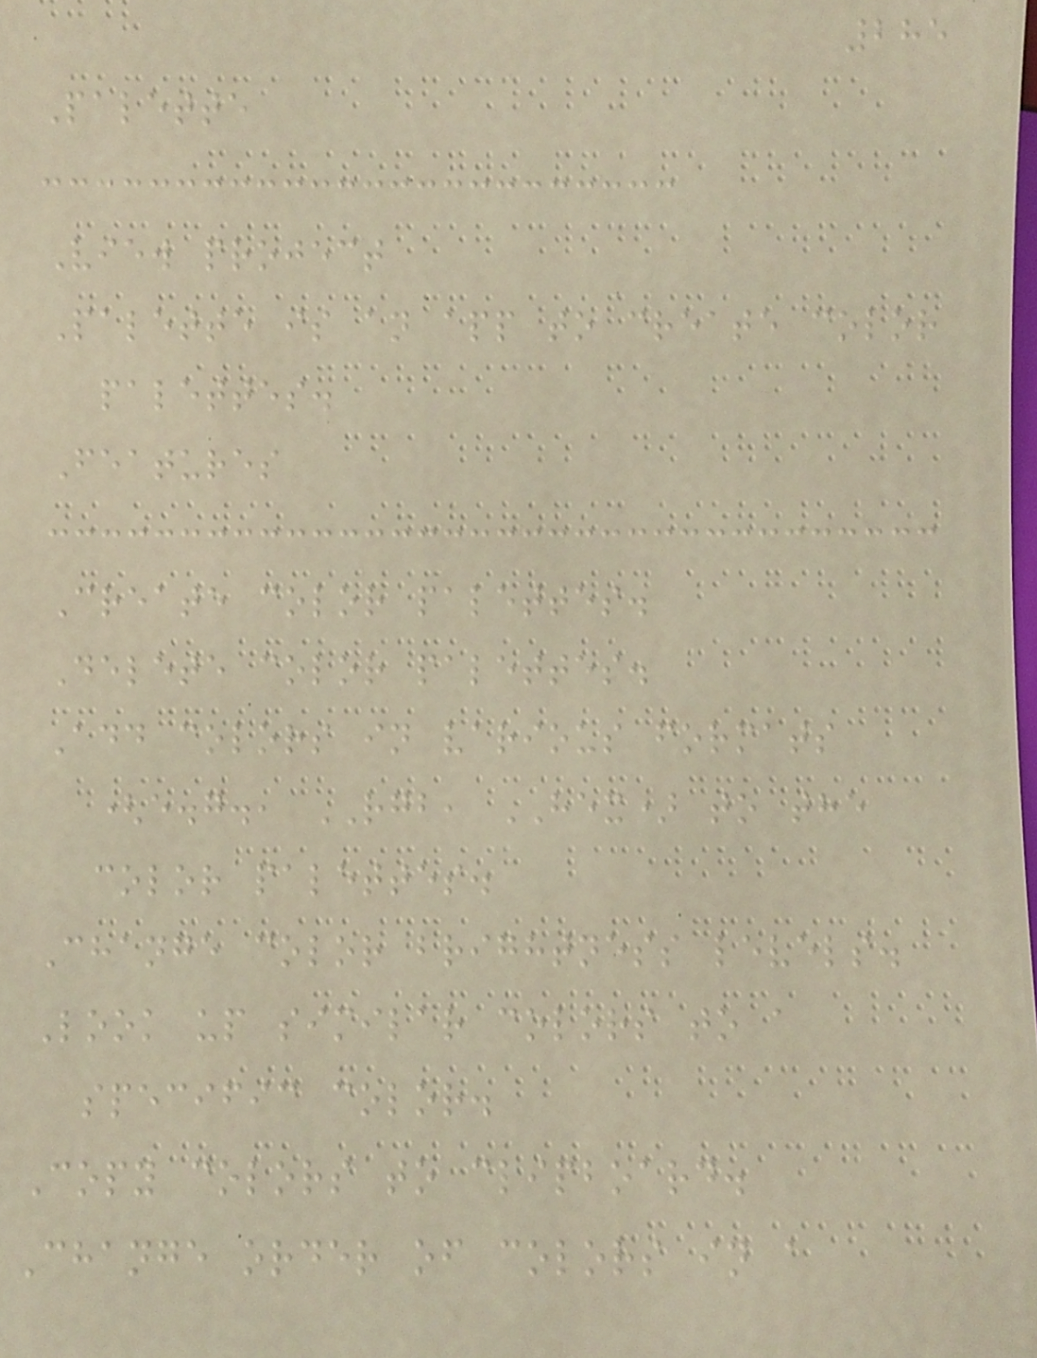285
Palette
View project
Palette is an app to create color
palettes.
Features
Create color palettes.
Delete color palettes.
Add colors in various formats
(e.g., RGB, HEX) to the
color palettes.
Change color brightness levels.
Look up similar colors to a
specific color.
Copy colors to clipboard.
Change order of colors in a
